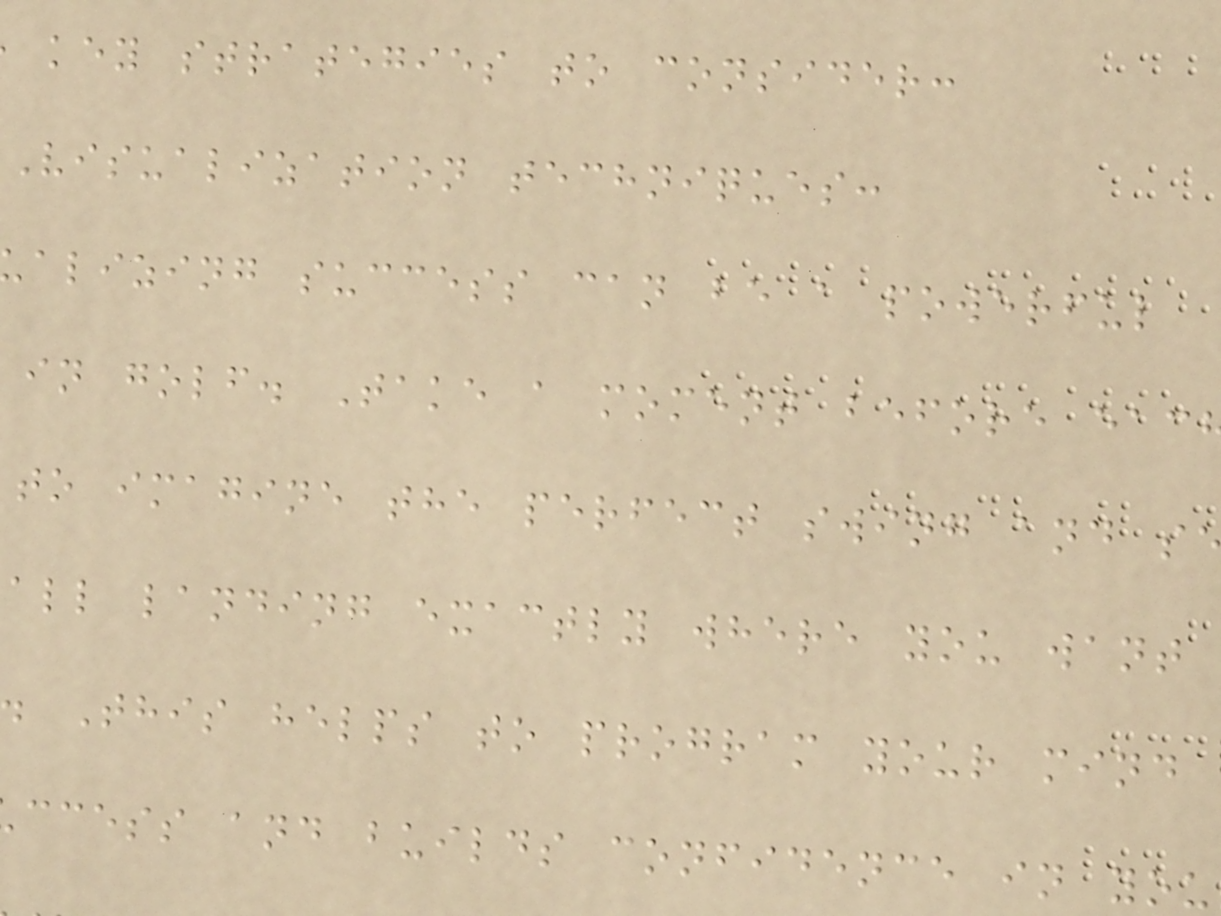key strategies to consider:
Visualization techniques:
alizing success can be a powerful
in golf. Take a moment before eac
to imagine the perfect swing and s
all landing exactly where you want
This helps to program your mind
ccess and builds confidence in you
